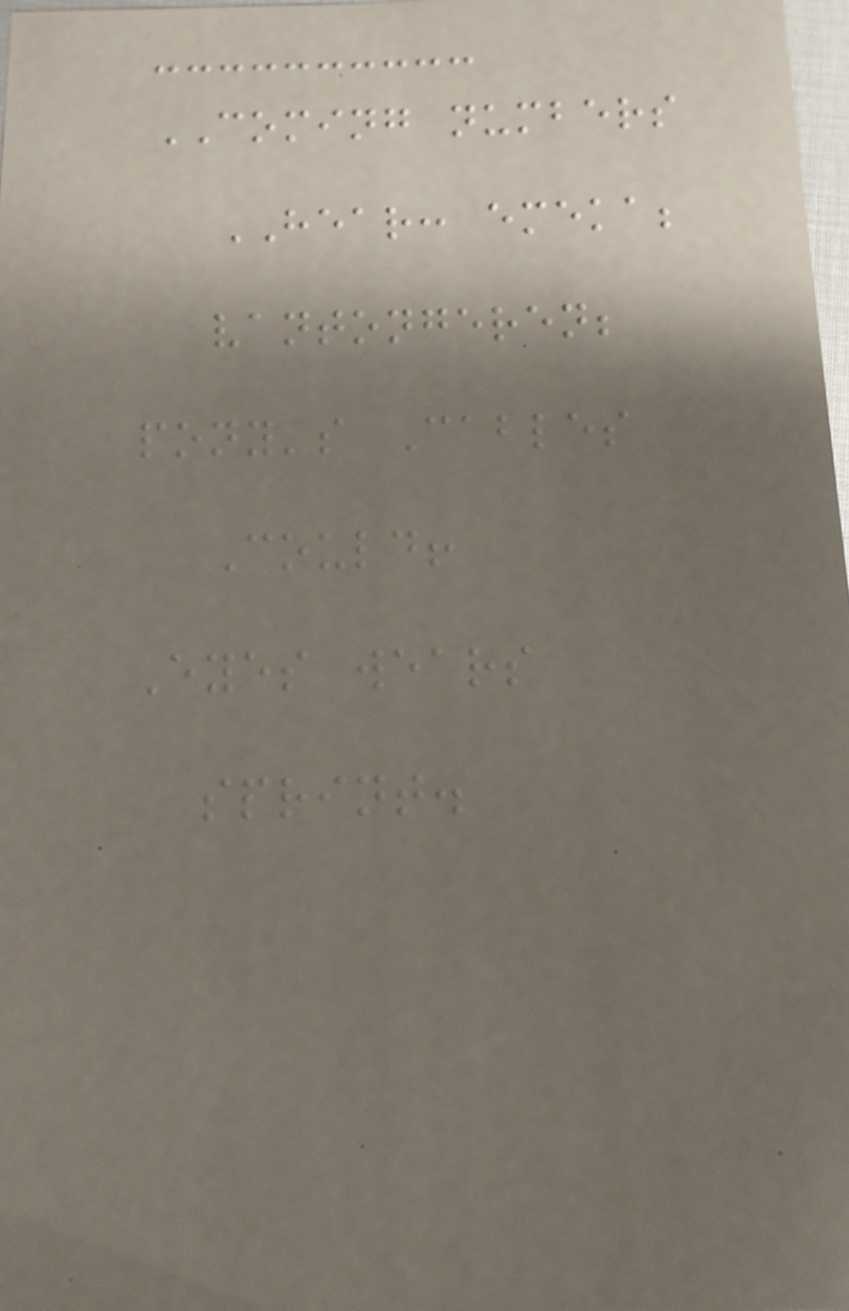COMING numbers
HEAR: emeka;
vantongeren;
pony's Cables
Could!
Eyes wears
sprint.
